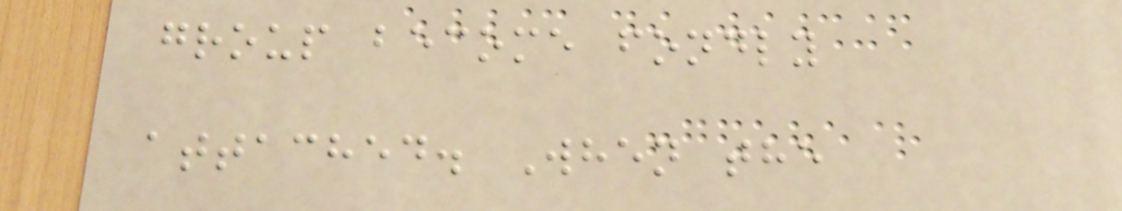group become fondly
attached. When the
